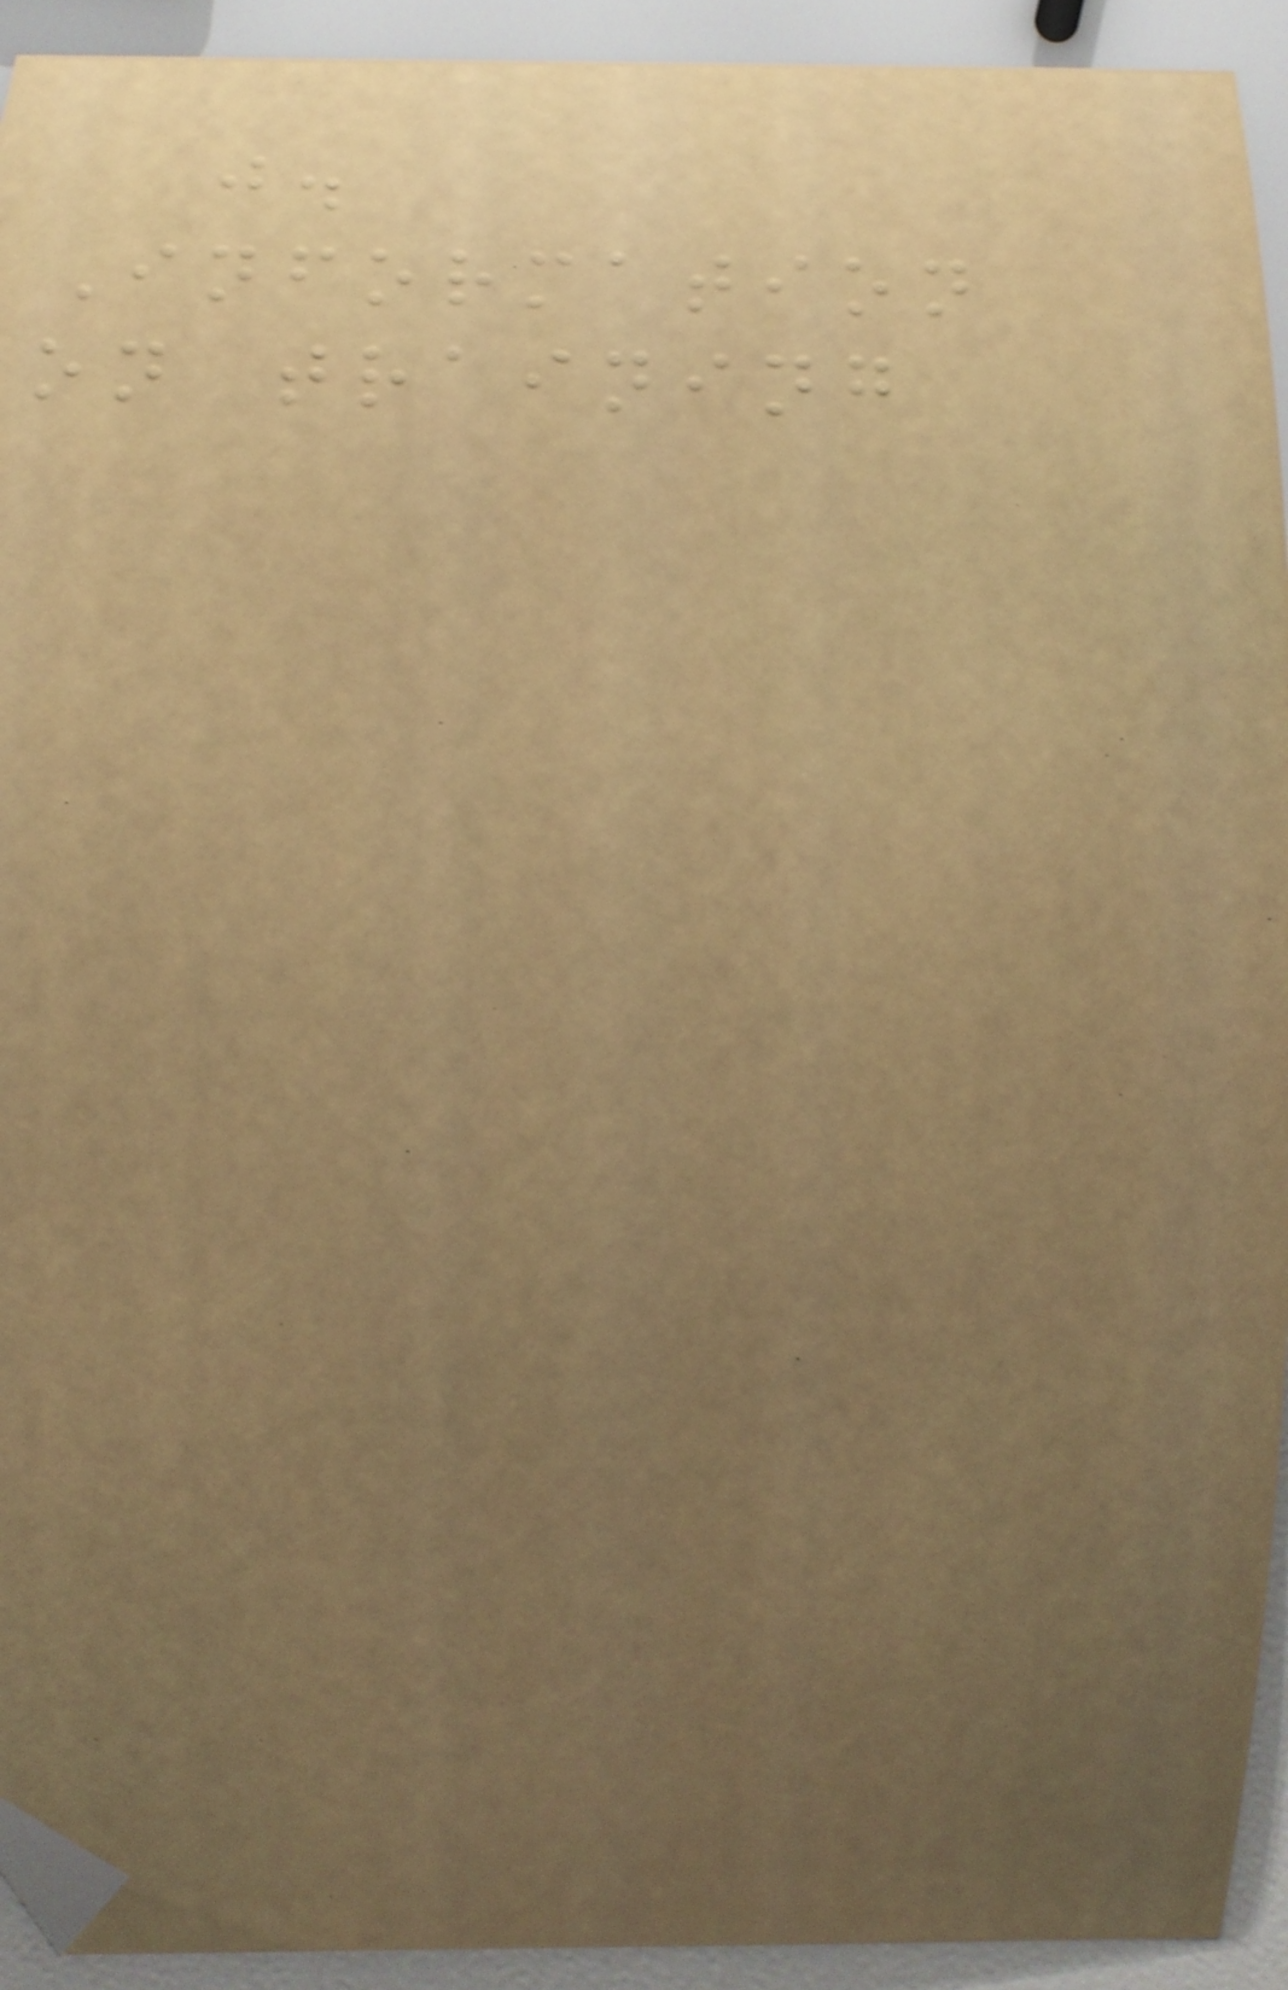j.
Information
on training
